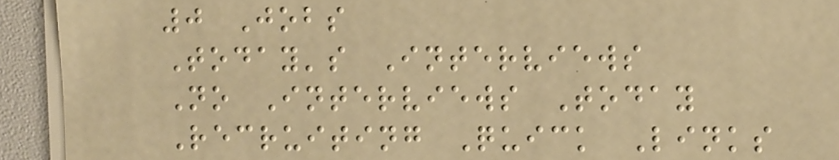0 Jobs
Today's Interviews
No Interviews Today
Recruiting Quick Links
